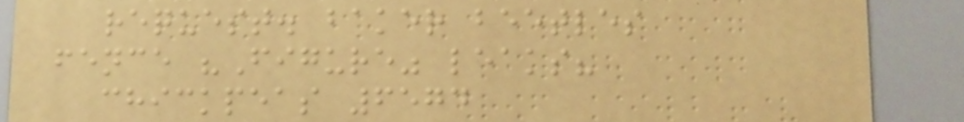request. baker beetles
fence "Figure" leaks?
chickpeas 6574
